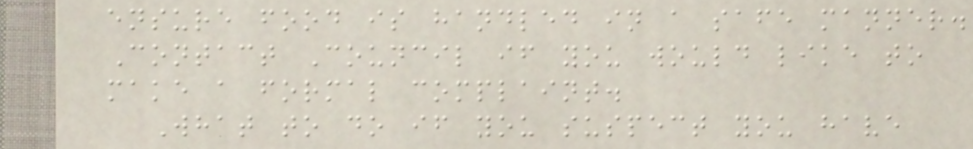ensure food is handled in a safe manner.
Contact Council if you would like to
make a formal complaint.
What to do if you suspect you have
